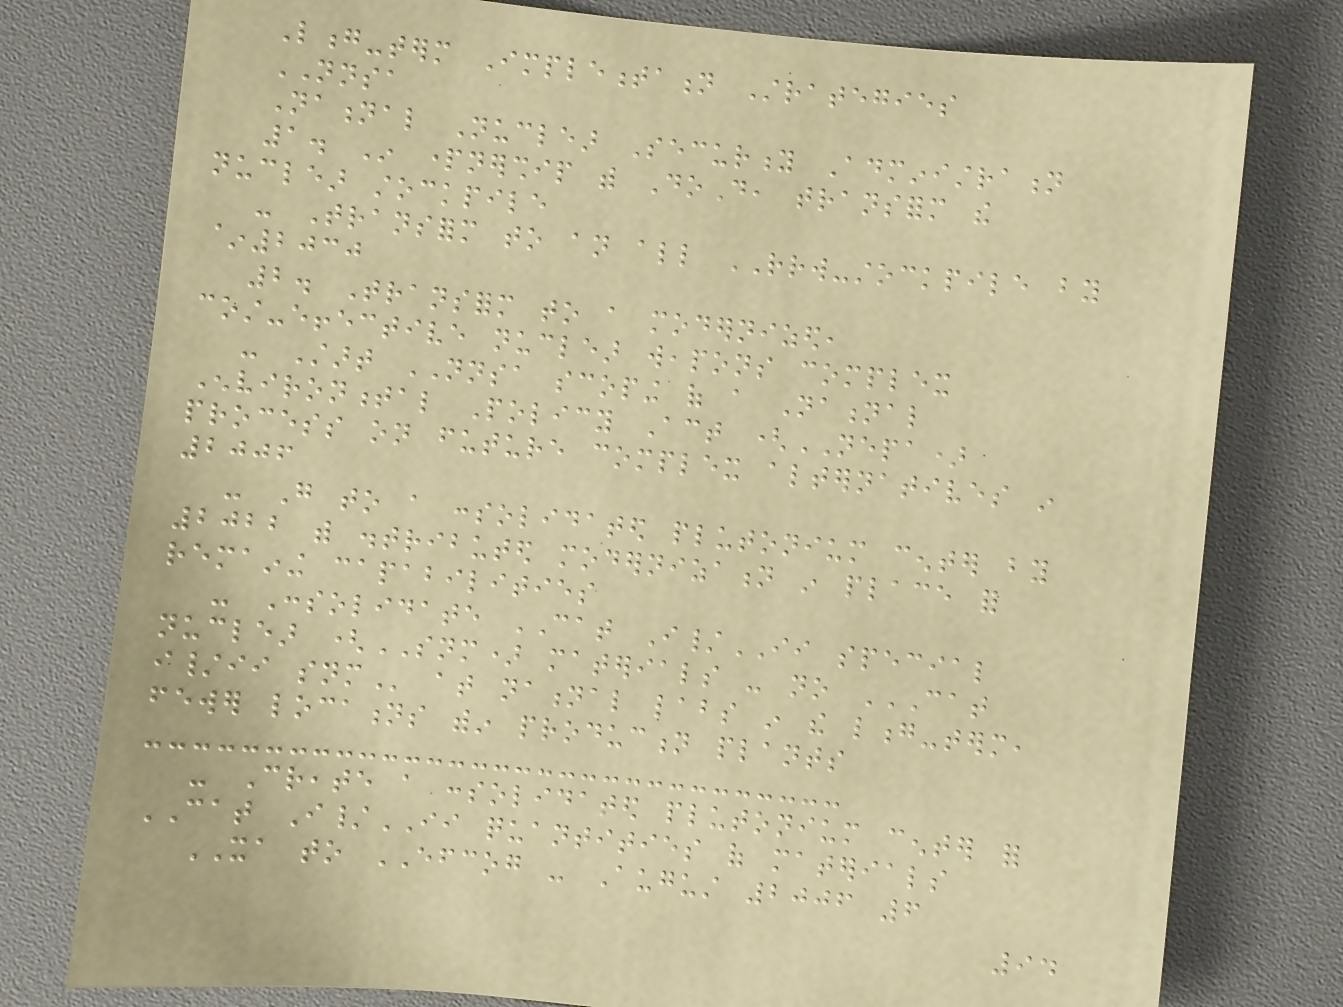Long-term Implementation Strategies
NNSA
National Nuclear Security Administration
1. In partnership with DoD, transform the
nuclear stockpile
- Transform to an all RRW-stockpile by
~2030
2. Transform to a modernized,
cost-effective nuclear weapons complex
- Start NNSA scoping of a National
Environmental Policy Act (NEPA)
process on future complex alternatives in
2006
- Go to a consolidated plutonium center by
2022 with distributed modernization in place for
remaining capabilities
- Consolidate CAT I/II special
nuclear (SNM) materials - no CAT
I/II SNM at national labs in the long-term,
fewer locations within production plants
- Create a consolidated plutonium center for
CAT I/II quantities of materials
XA to EFCOG - August 2006 6
94
